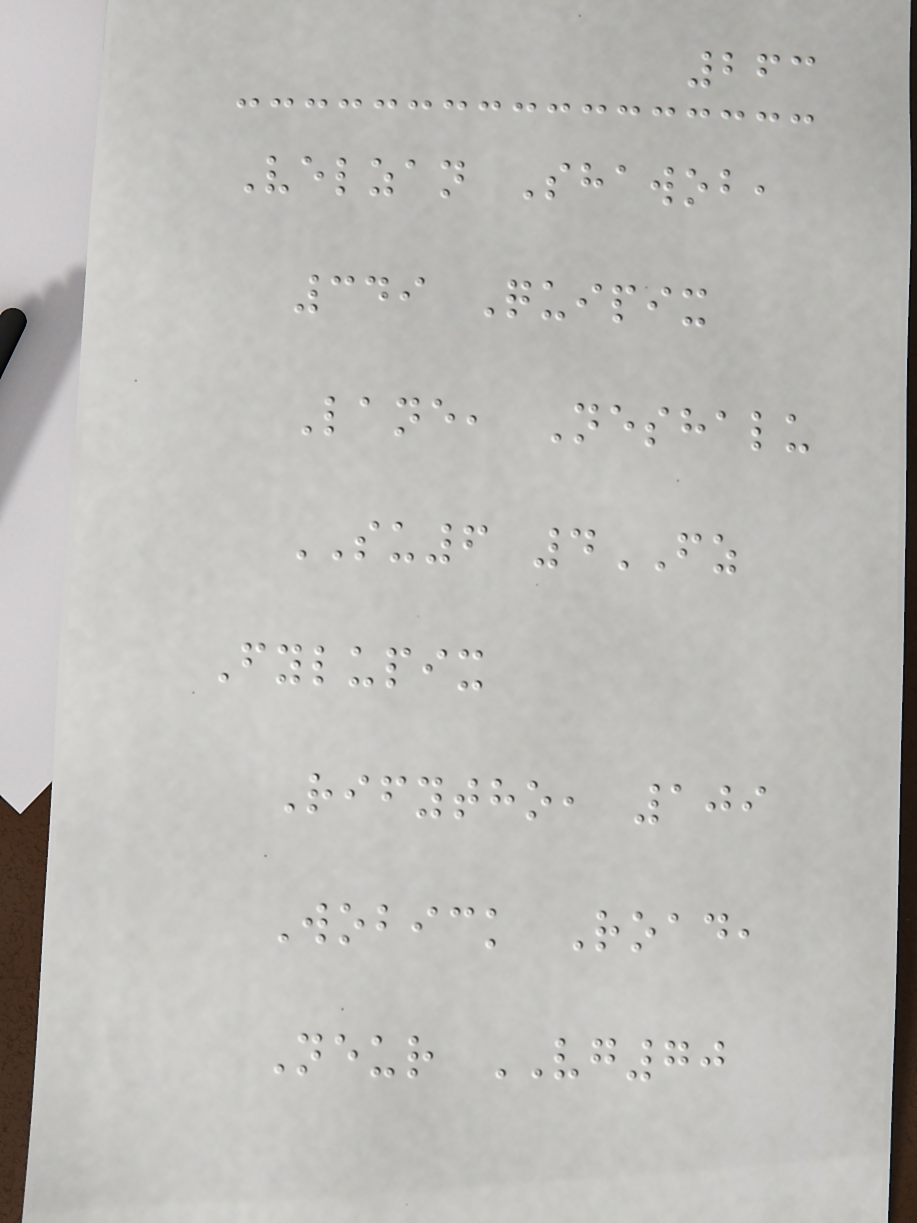263
Velzan Shawob,
349 Quipix
Lane, Neshalu
SU6 4FZ
Fylupix
Rifytho, 109
Wobick Road,
Neur VG70
